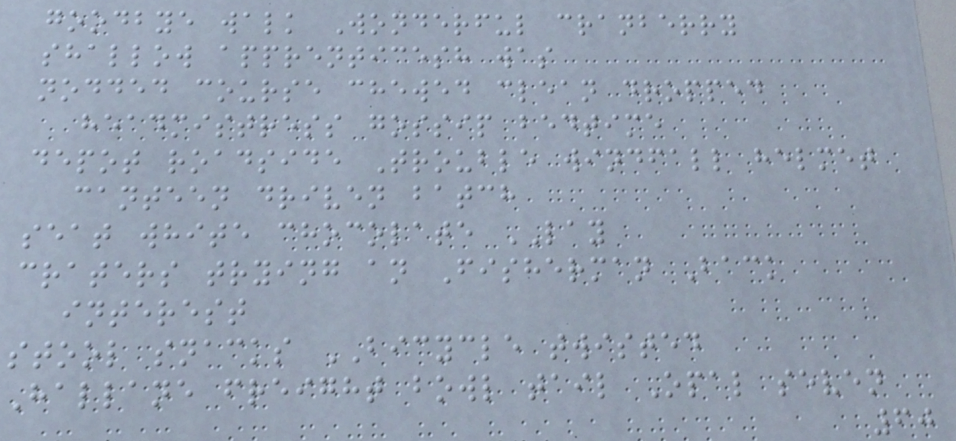goodbye walk Wonderful cranberry
shallow apprenticesh was
nodded course chewed clean dropped
headmistress gossip bedtime
depot roadside Trouble windfall helmet
canteen driven batch
seat white chocolate LAY
craters trying an Fisherman Back
interest
stool snacks BICYCLE twisted
Hallane freight bowl tail Opal seven
60
